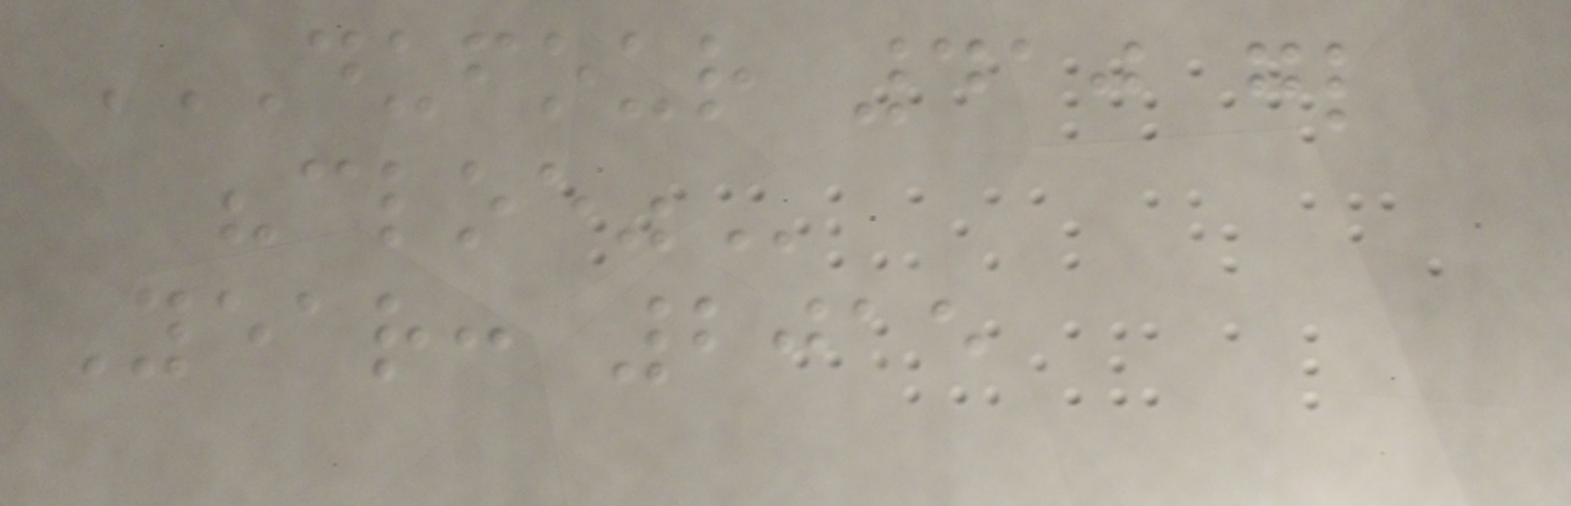DUFOUR 410 GL
"CLOE"
Year: 2015
